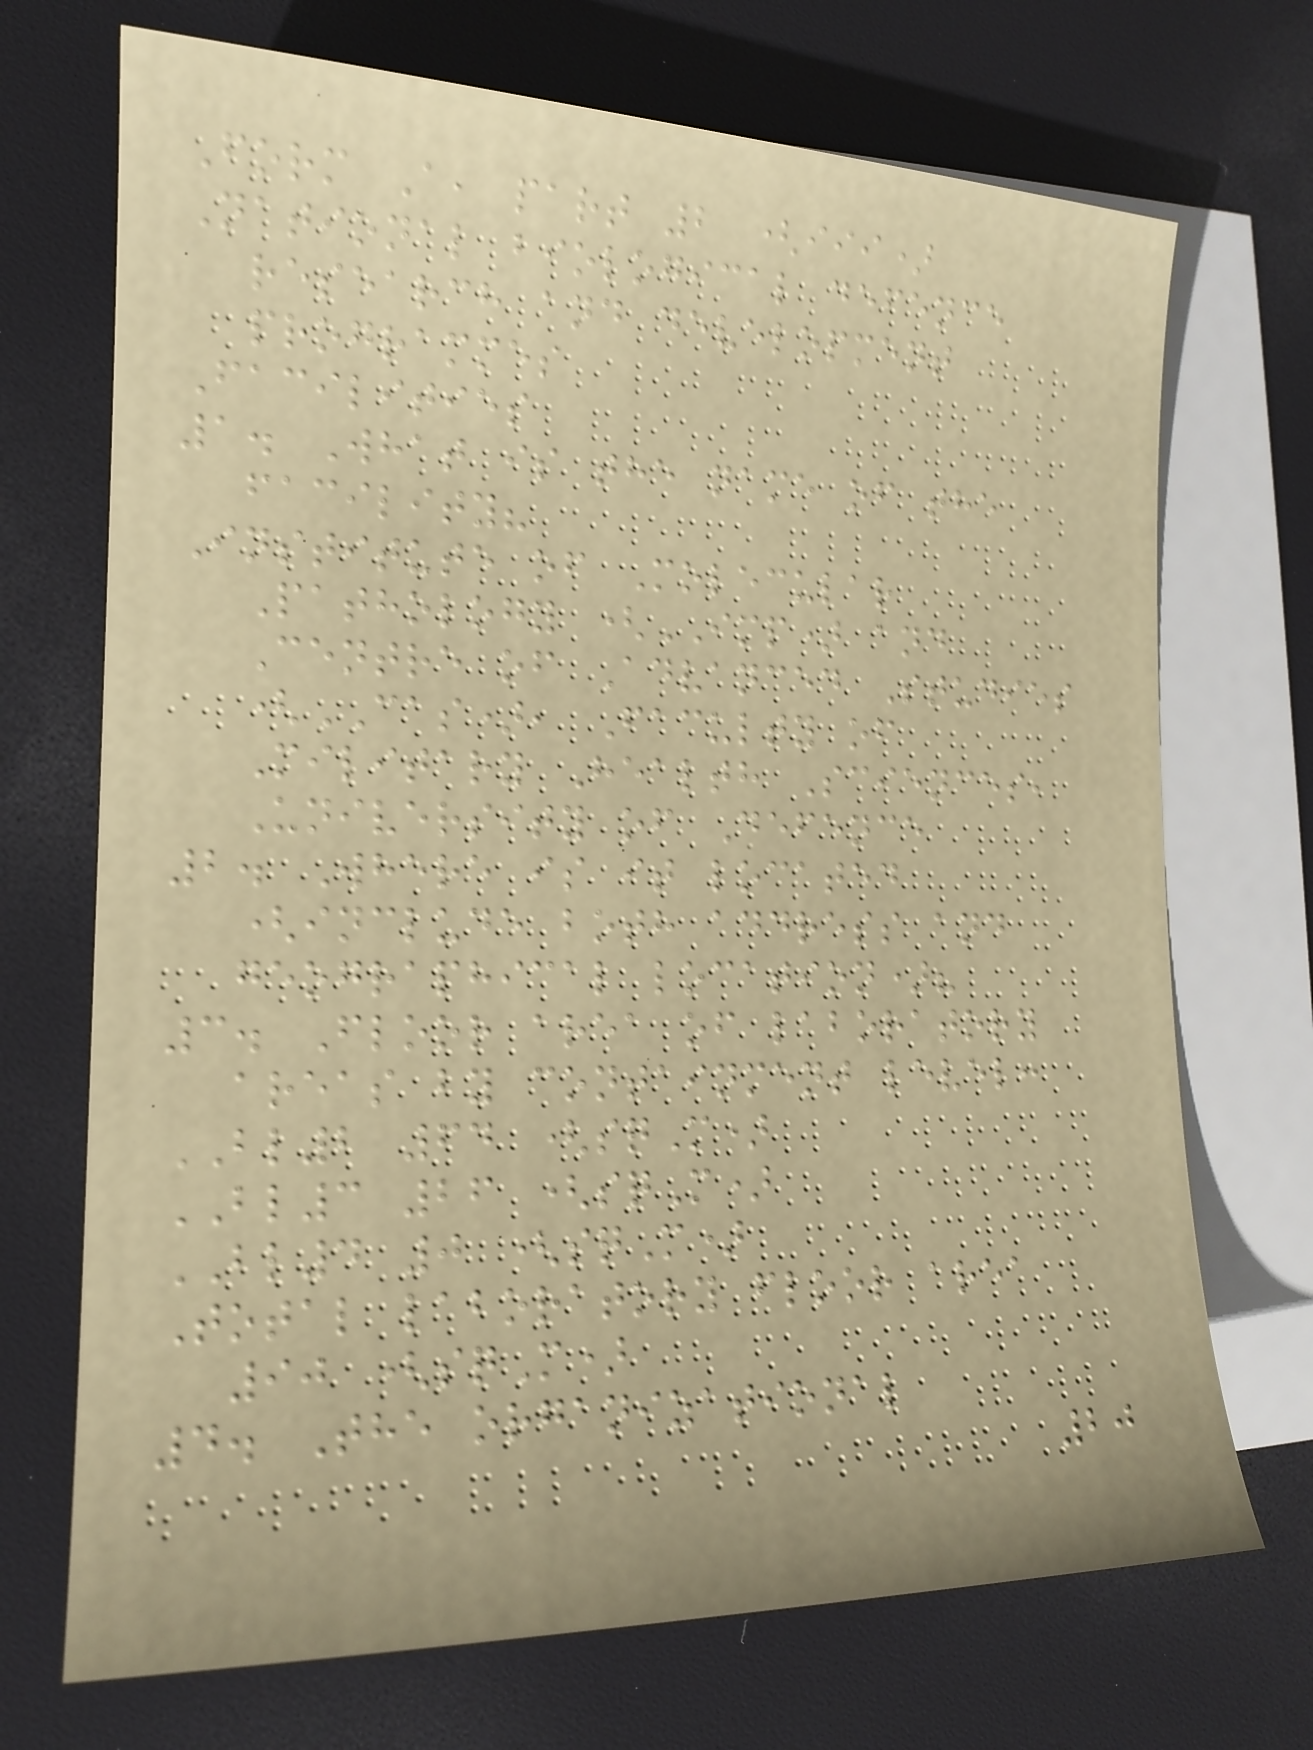Form A, part 2 (iii)
National biological defence
research and development
programmes
Facilities
1. What is the name of the
facility?
Institute of Molecular
Pathology (IMP) and
Centre of Advanced Studies
(CAS), Faculty of
Military Health Sciences,
University of Defence
2. Where is it located
(include both address and
geographical location)?
3. Floor area of laboratory
areas by containment level:
BL2 64 (sqM)
BL3 26 (sqM)
BL4 0 (sqM)
Total laboratory floor area
90 (sqM)
4. The organizational
20
